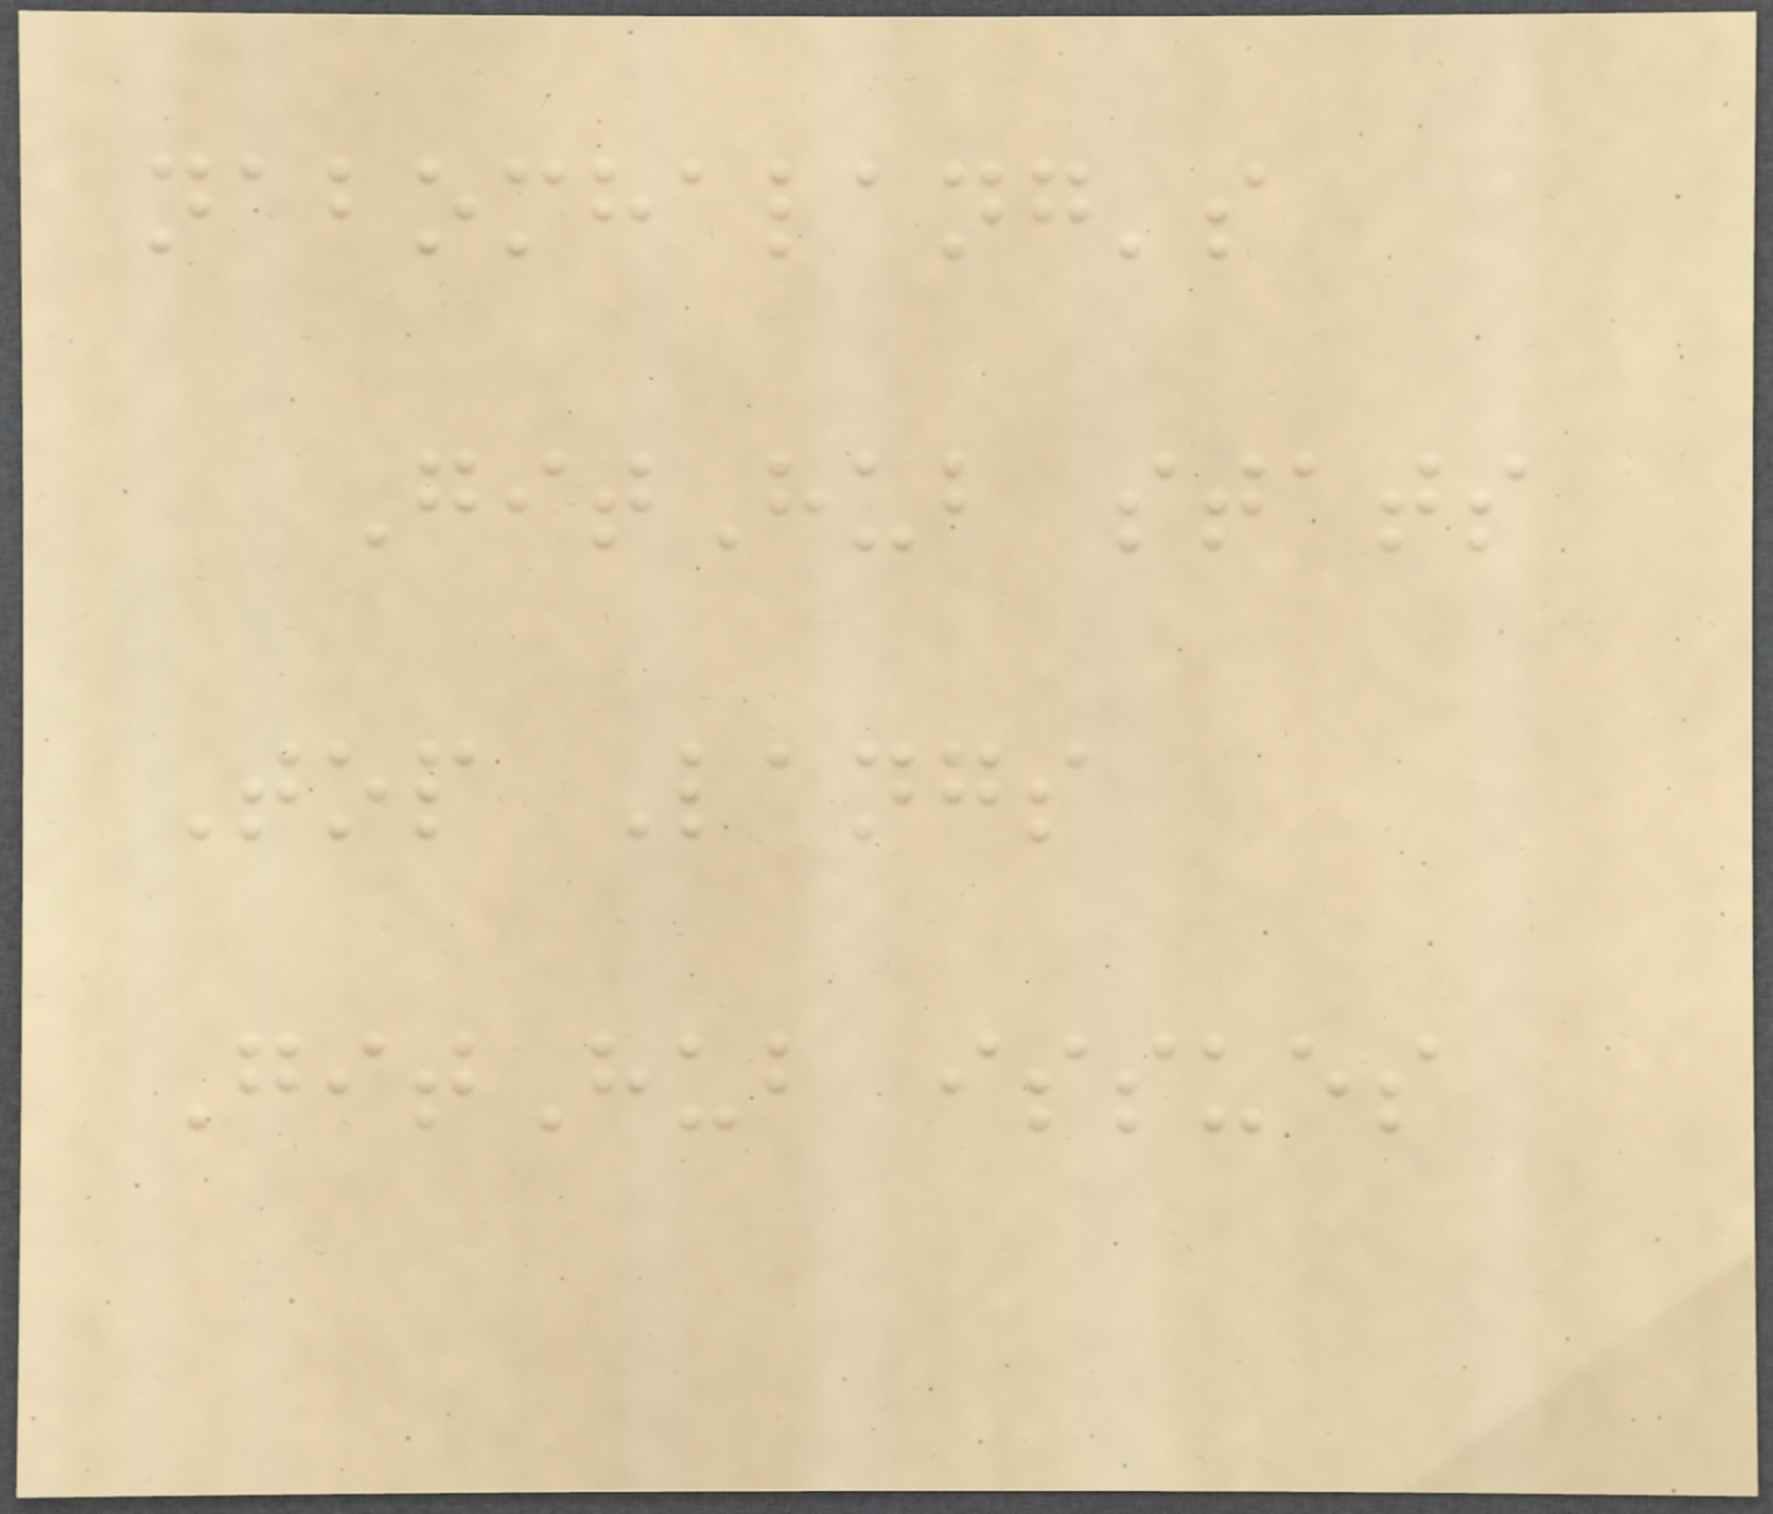nabomhalang's
GitHub stats
Top Langs
GitHub issues
